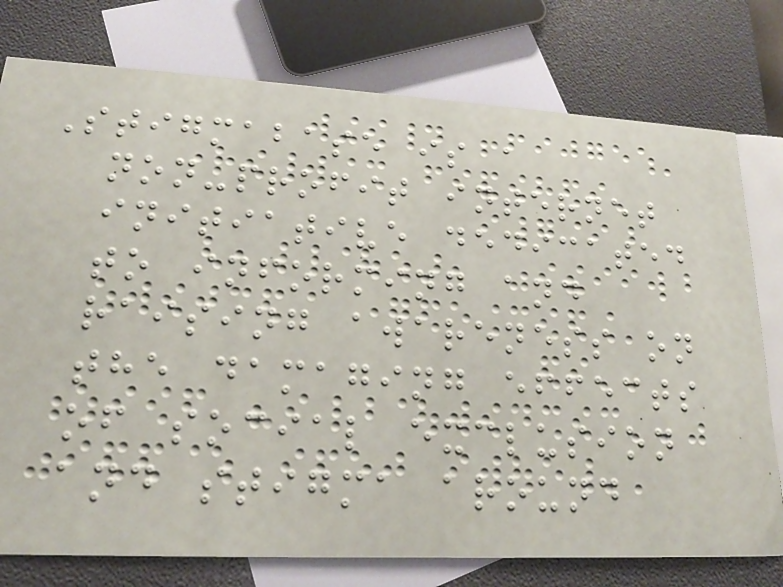Stigmabase is a
non-profit internet
initiative dedicated
to informing and
raising awareness on
the damaging effects
of social exclusion
and stigma around
